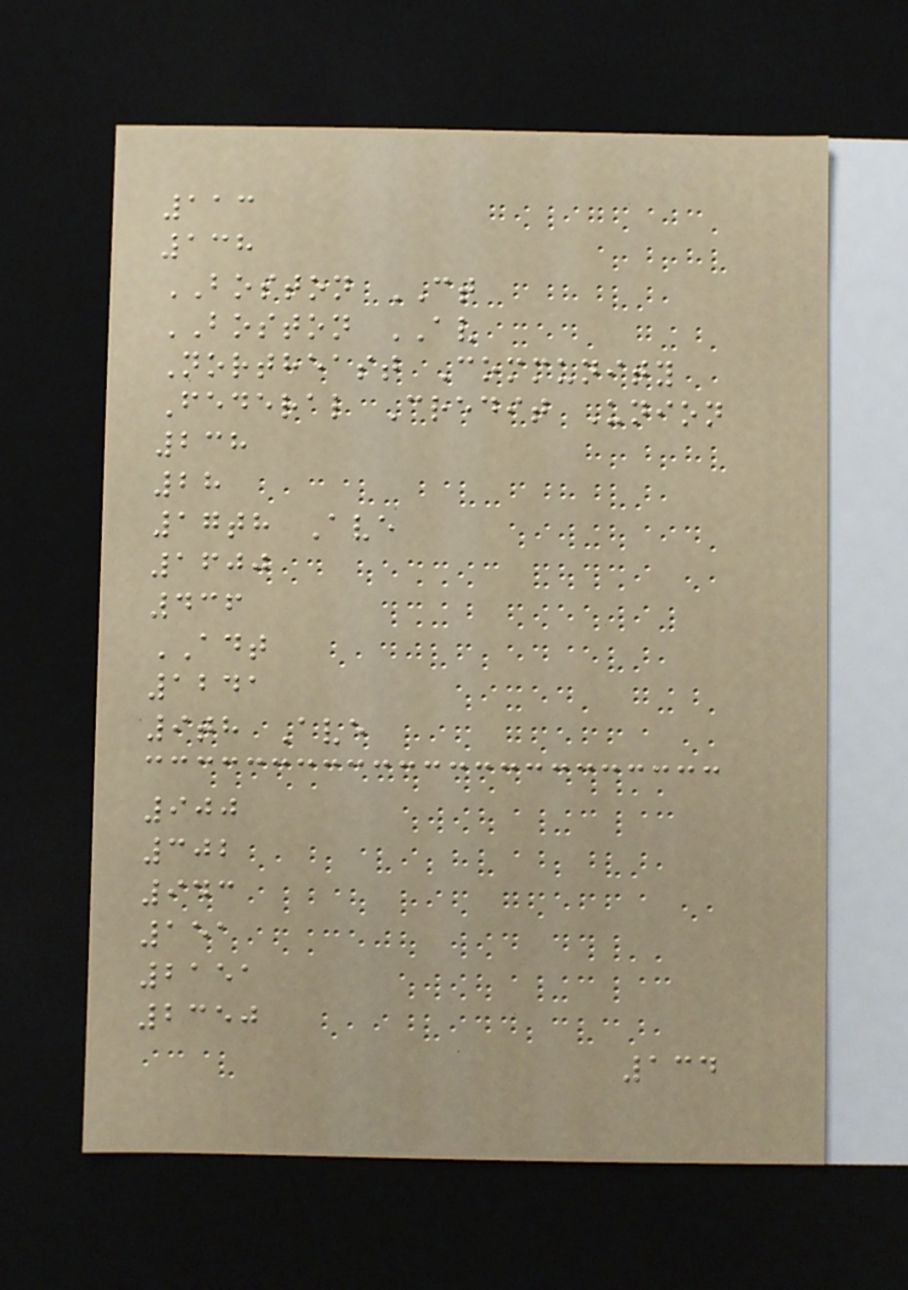113
138
BOSTON CT
BOSTON AV
Northeast Community
Federal Credit Union
238
28
17th Ave
1600
436
ADT
1241
9th Ave
900
302
943
151
2151
2350
134
